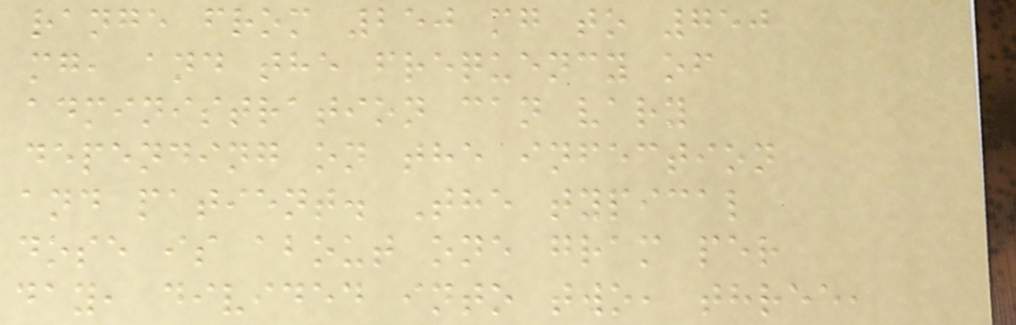range from 250 mg to 750
mg, and the frequency of
administration can vary
depending on the infection
and patient. The typical
dose is about one gram per
day, divided into two, three,
